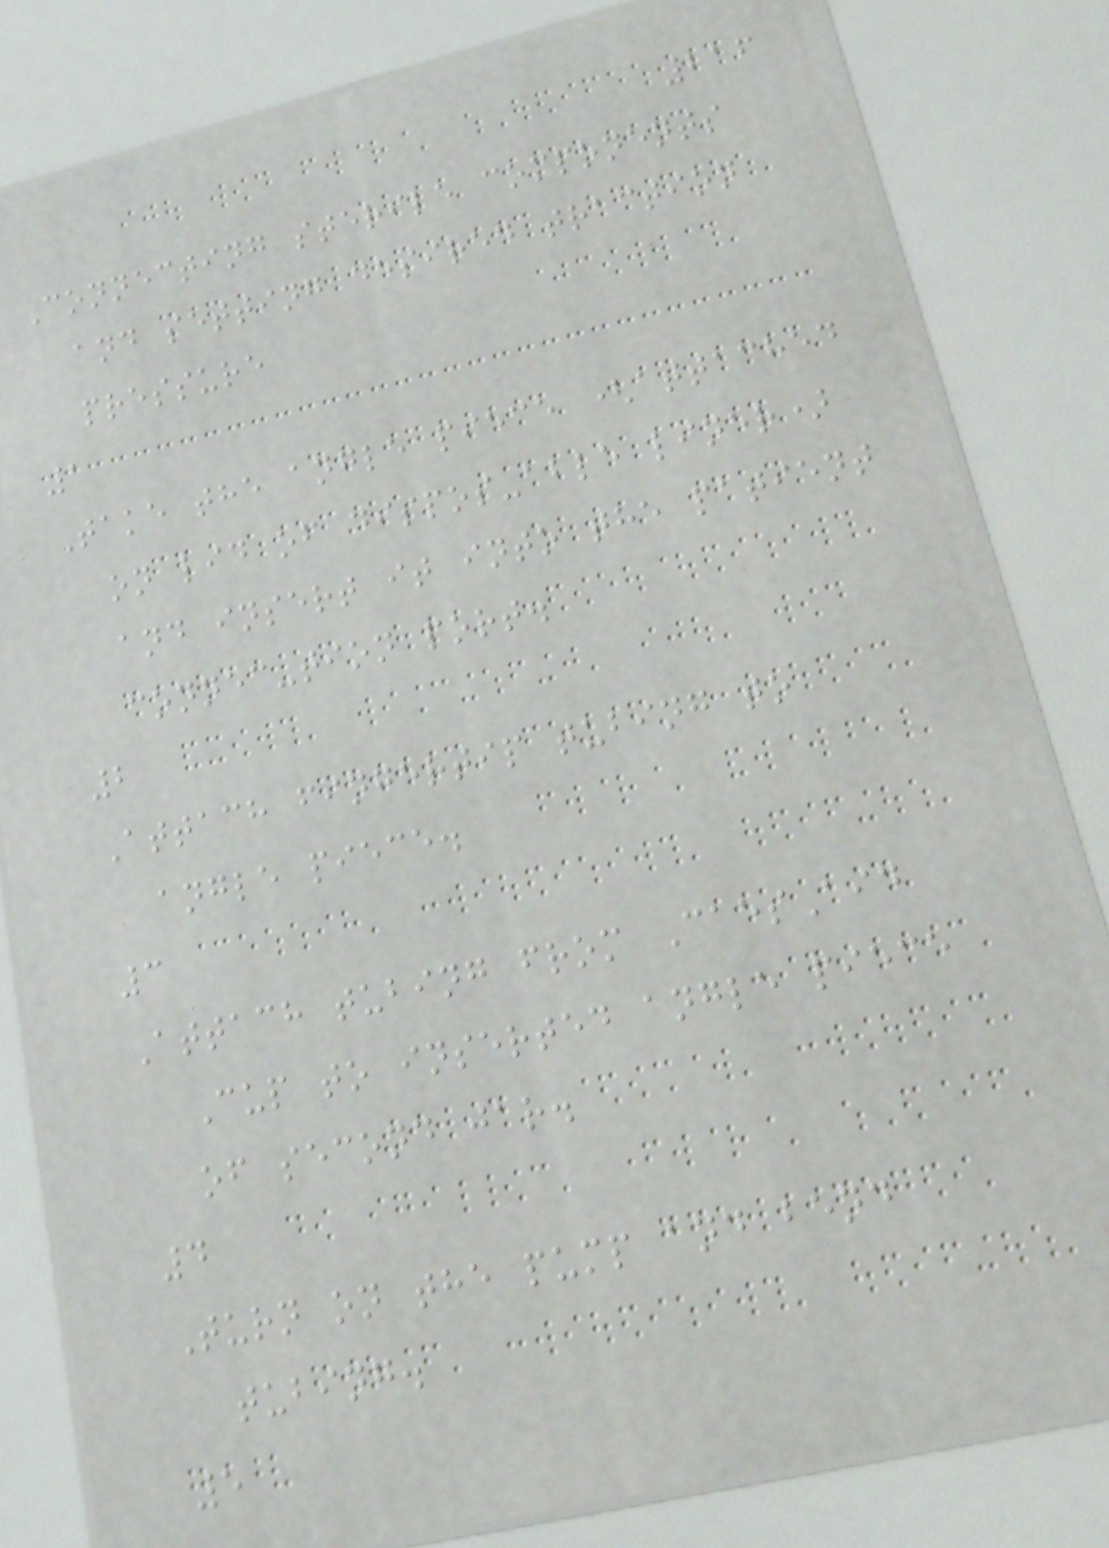216
Connecting sterile components
and setting desired traction
pressure
1
Take the angle piece (attached
on lid of dispos-able liner)
and insert it into the patient
connec-tion port.
2
Attach fingertip tubing to
angle piece.
3
Attach tubing from CaesAid
Cup to inserted angle piece
of second jar.
4
Turn on the pump and bend
tubing.
5
